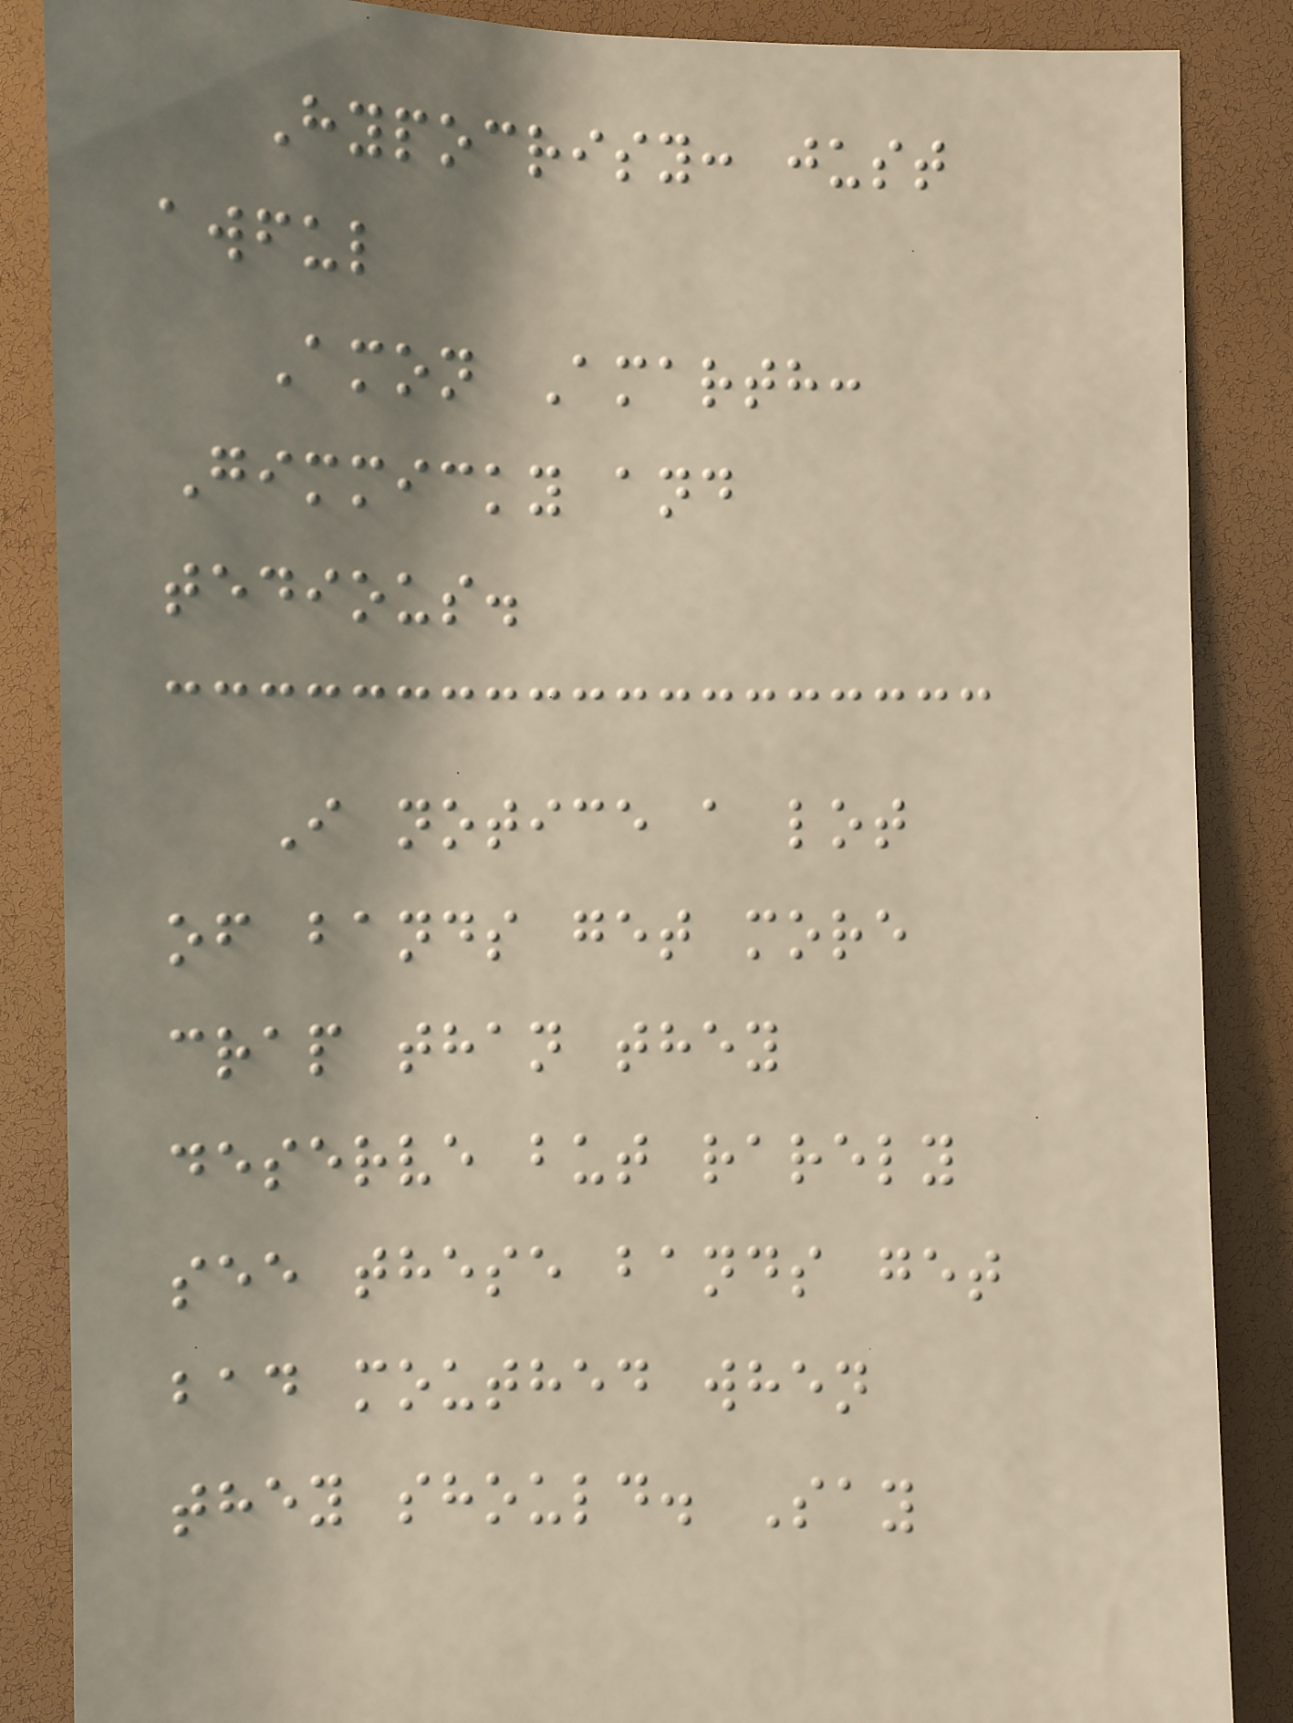Hypocrisy: just
awful
Amon Amarth:
Gimmicky and
tedious.
I notice a lot
of bands get more
crap than they
deserve but rarely
see these bands get
bad mouthed when
they should. Say
